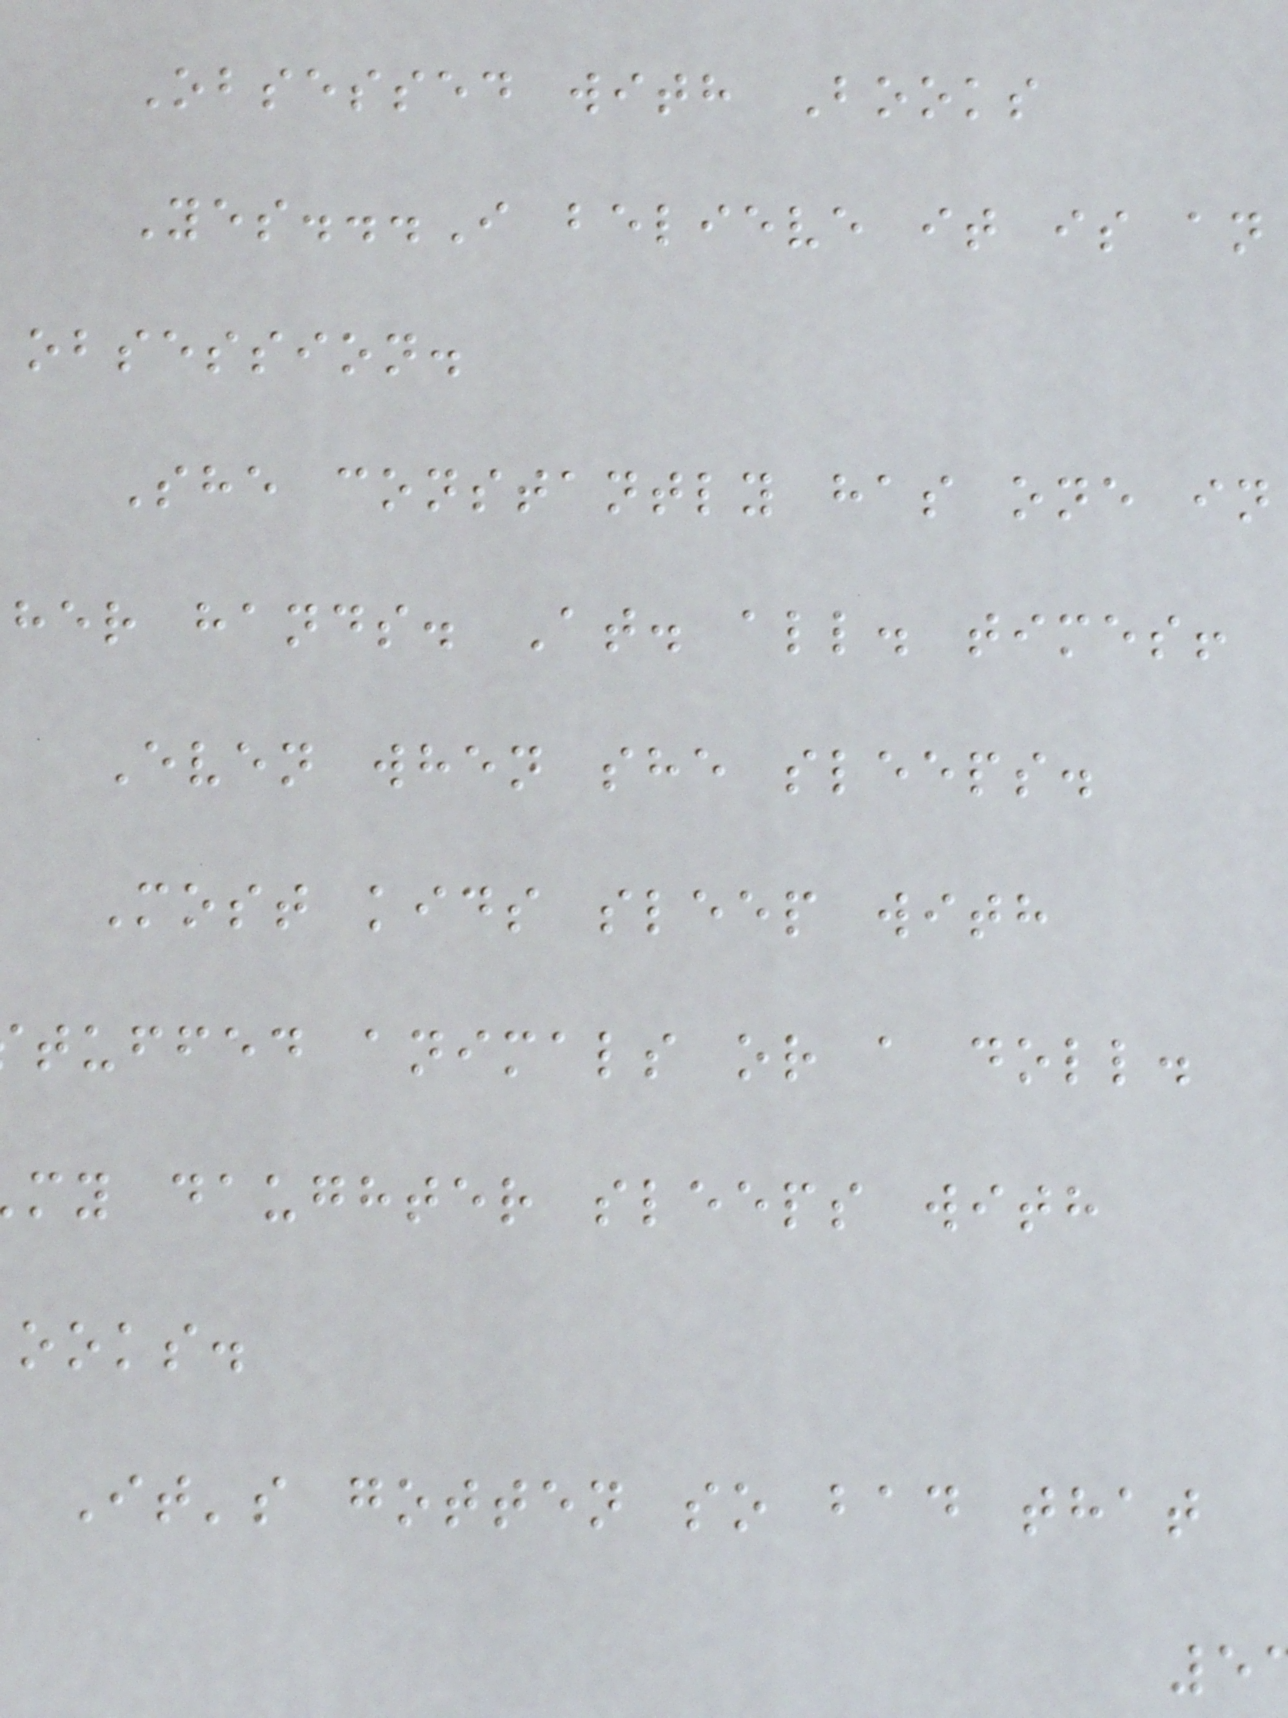Obsessed with Books
Yes...I believe it is an
obsession.
She constantly has one in
her hands. At. all. times!
Even when she sleeps.
Most kids sleep with
tuffed animals or a doll.
my daughter sleeps with
ooks.
It's gotten so bad that
